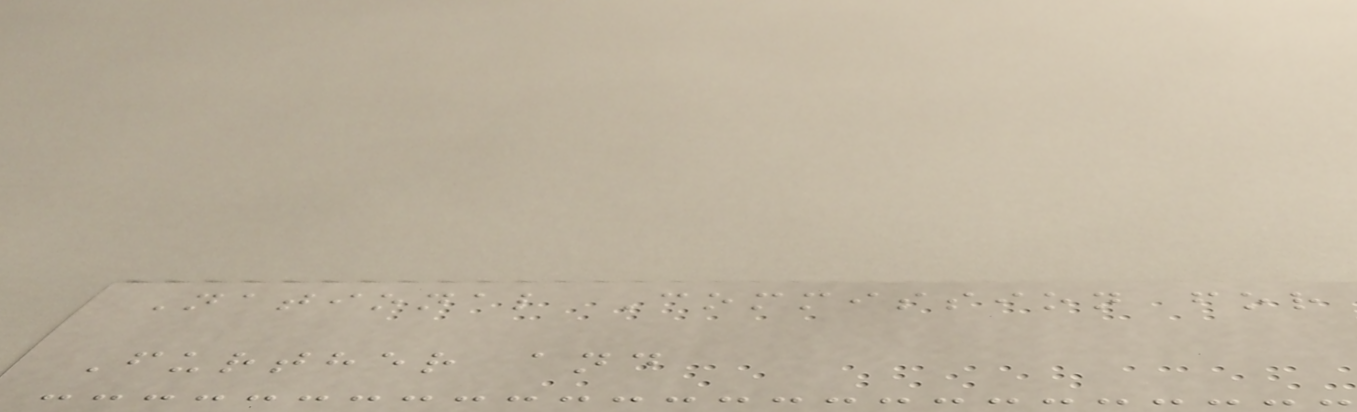National Commission for
Further and
